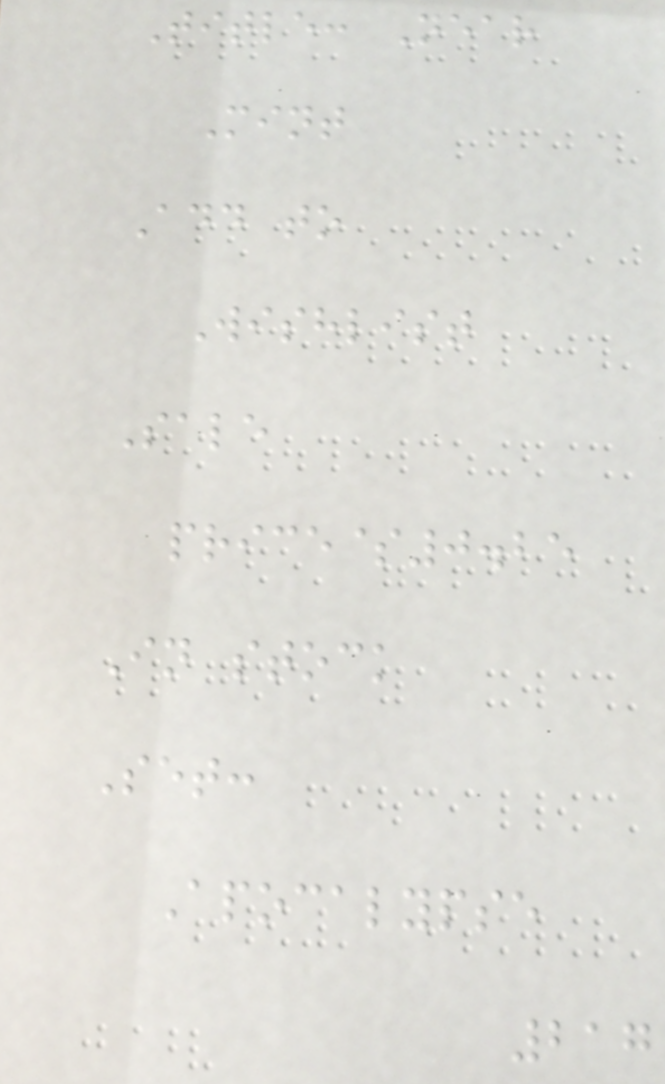Title: Near
Mint
Add to
Wishlist
Sale
price$0.25
In stock
Set:
Apocalypse
217
